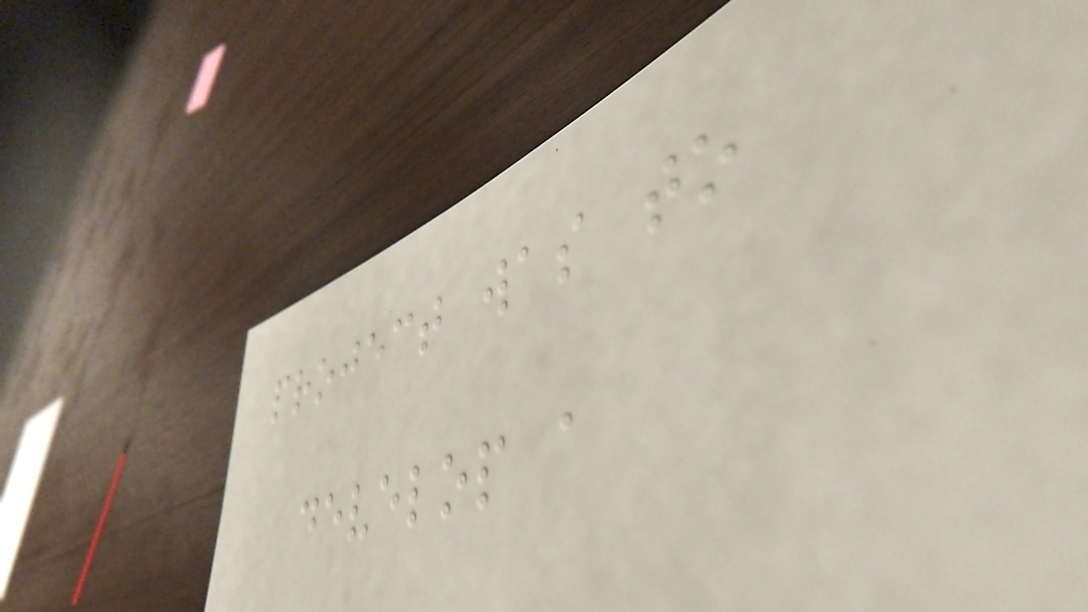project was to
develop a
